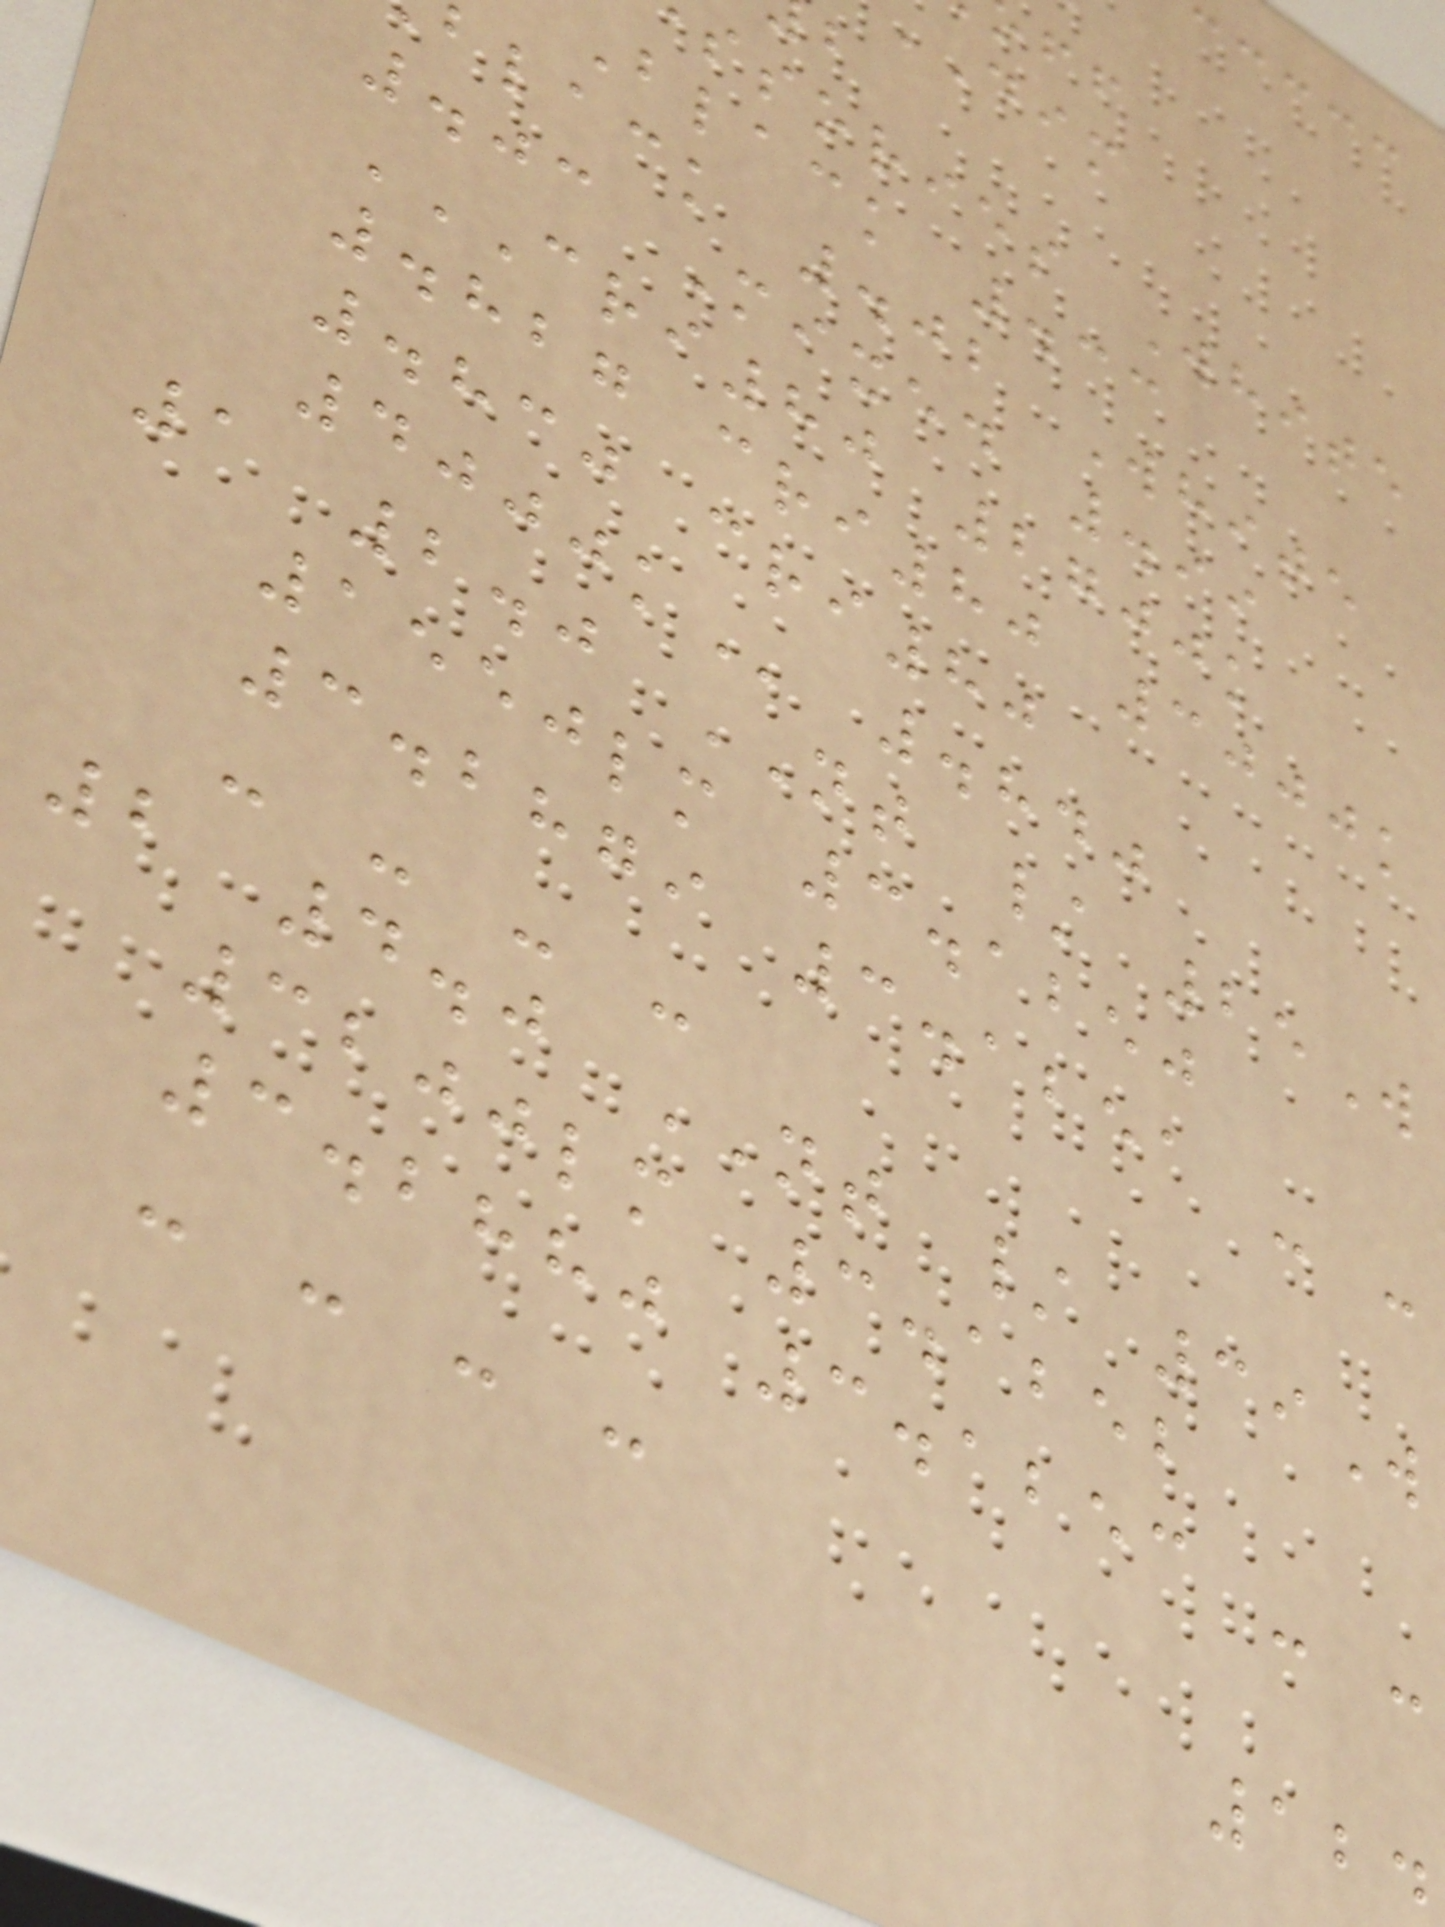ssories White
Black .33
black .02 White
.03 Mixed .99
CRI80 2700K
.827 cri80 3000k
.830 cri80
.840
1 2.0 NT / 25W
1550lm 3.1250
3.2879 3.1251 - -
- - - -
2 4.0 NT / 39W
3200lm 3.1252
3.2880 3.1253 - -
- - - -
